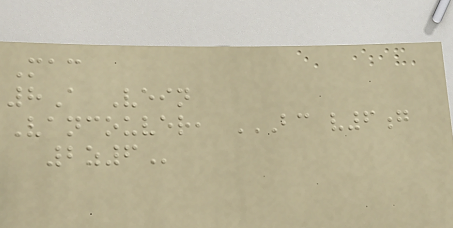Mac
8A Vein
Vancouver, BC V6G
2Z6
